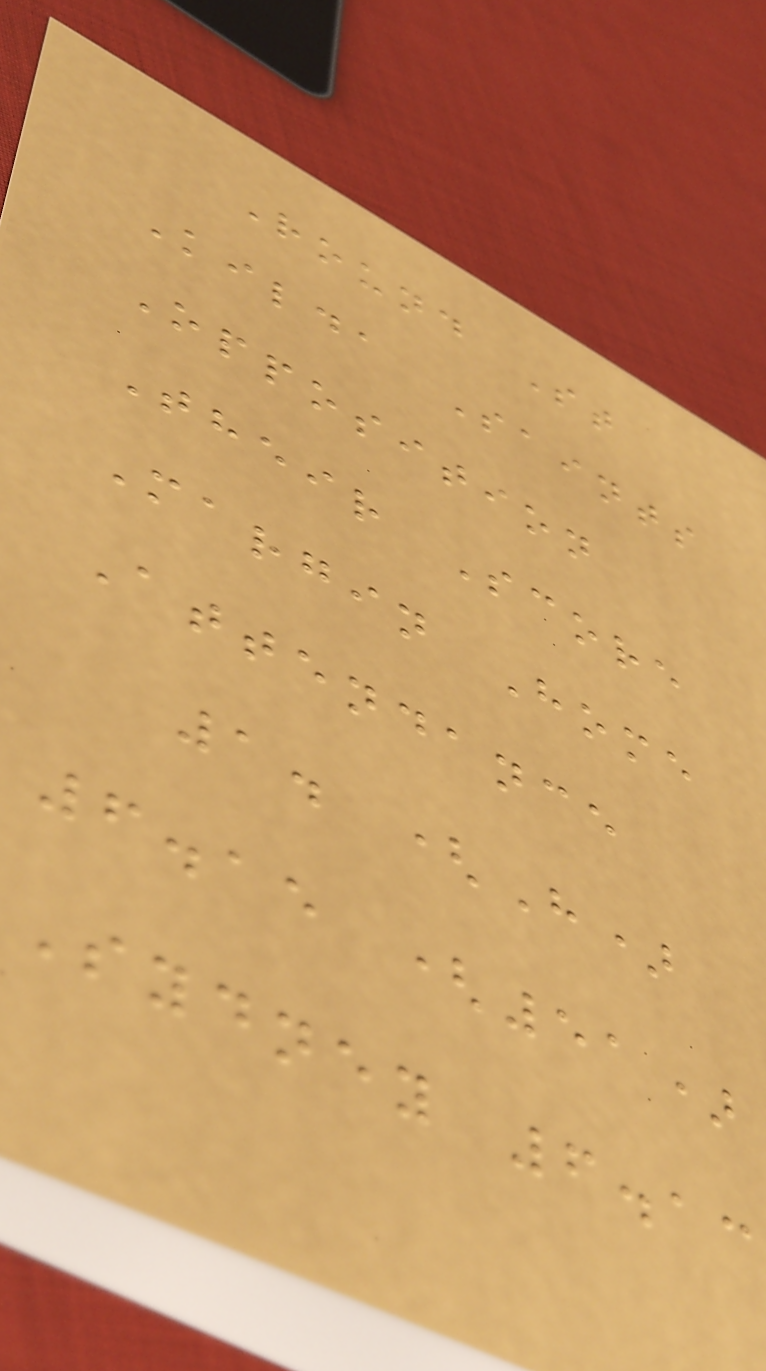Round St
Kilda Saints
Opposition
Their Score
Margin Home
Attendance
1. (H)
6.15 (51)
Sydney 6.13
